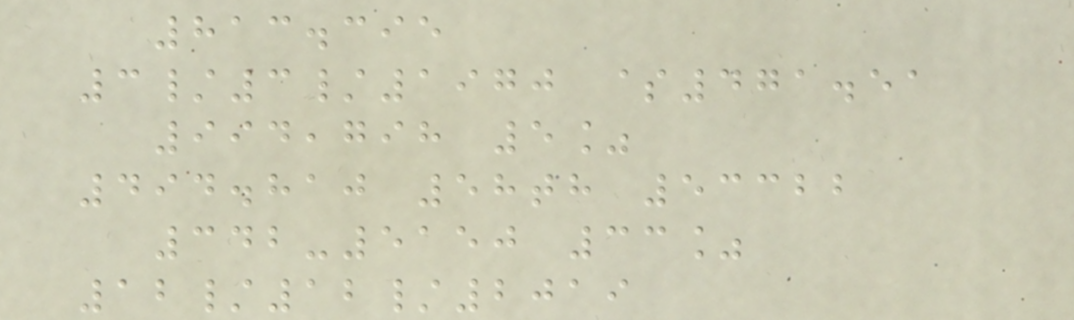813.395
3/3/1970 $471.51
994,798 5%
494.810 58th 53322
342-5150 33%
12/12/2019
